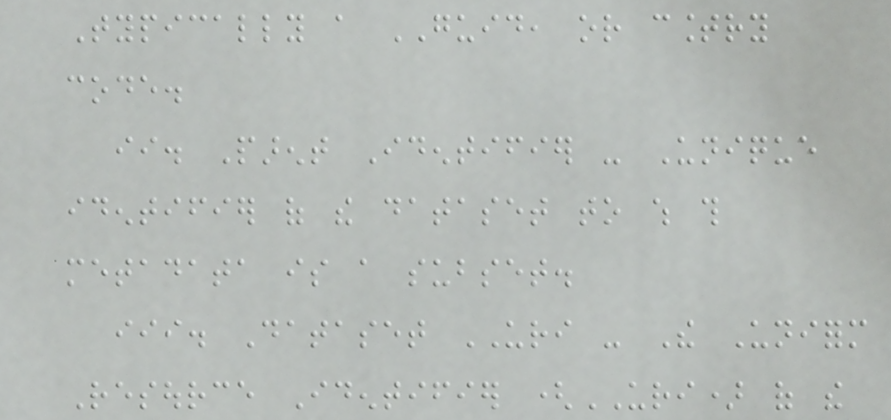Typically a GUID, or country
code.
ii. Parent Identifier - Unique
identifier of the dataset to which this
metadata is a subset.
iii. Dataset URI - The Uniform
Resource Identifier (URI) of the
